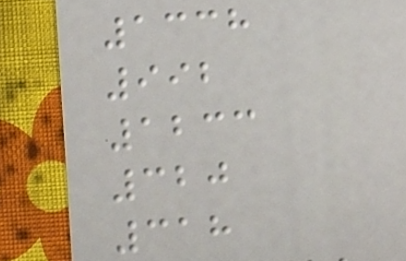1338
992
1233
320
318
